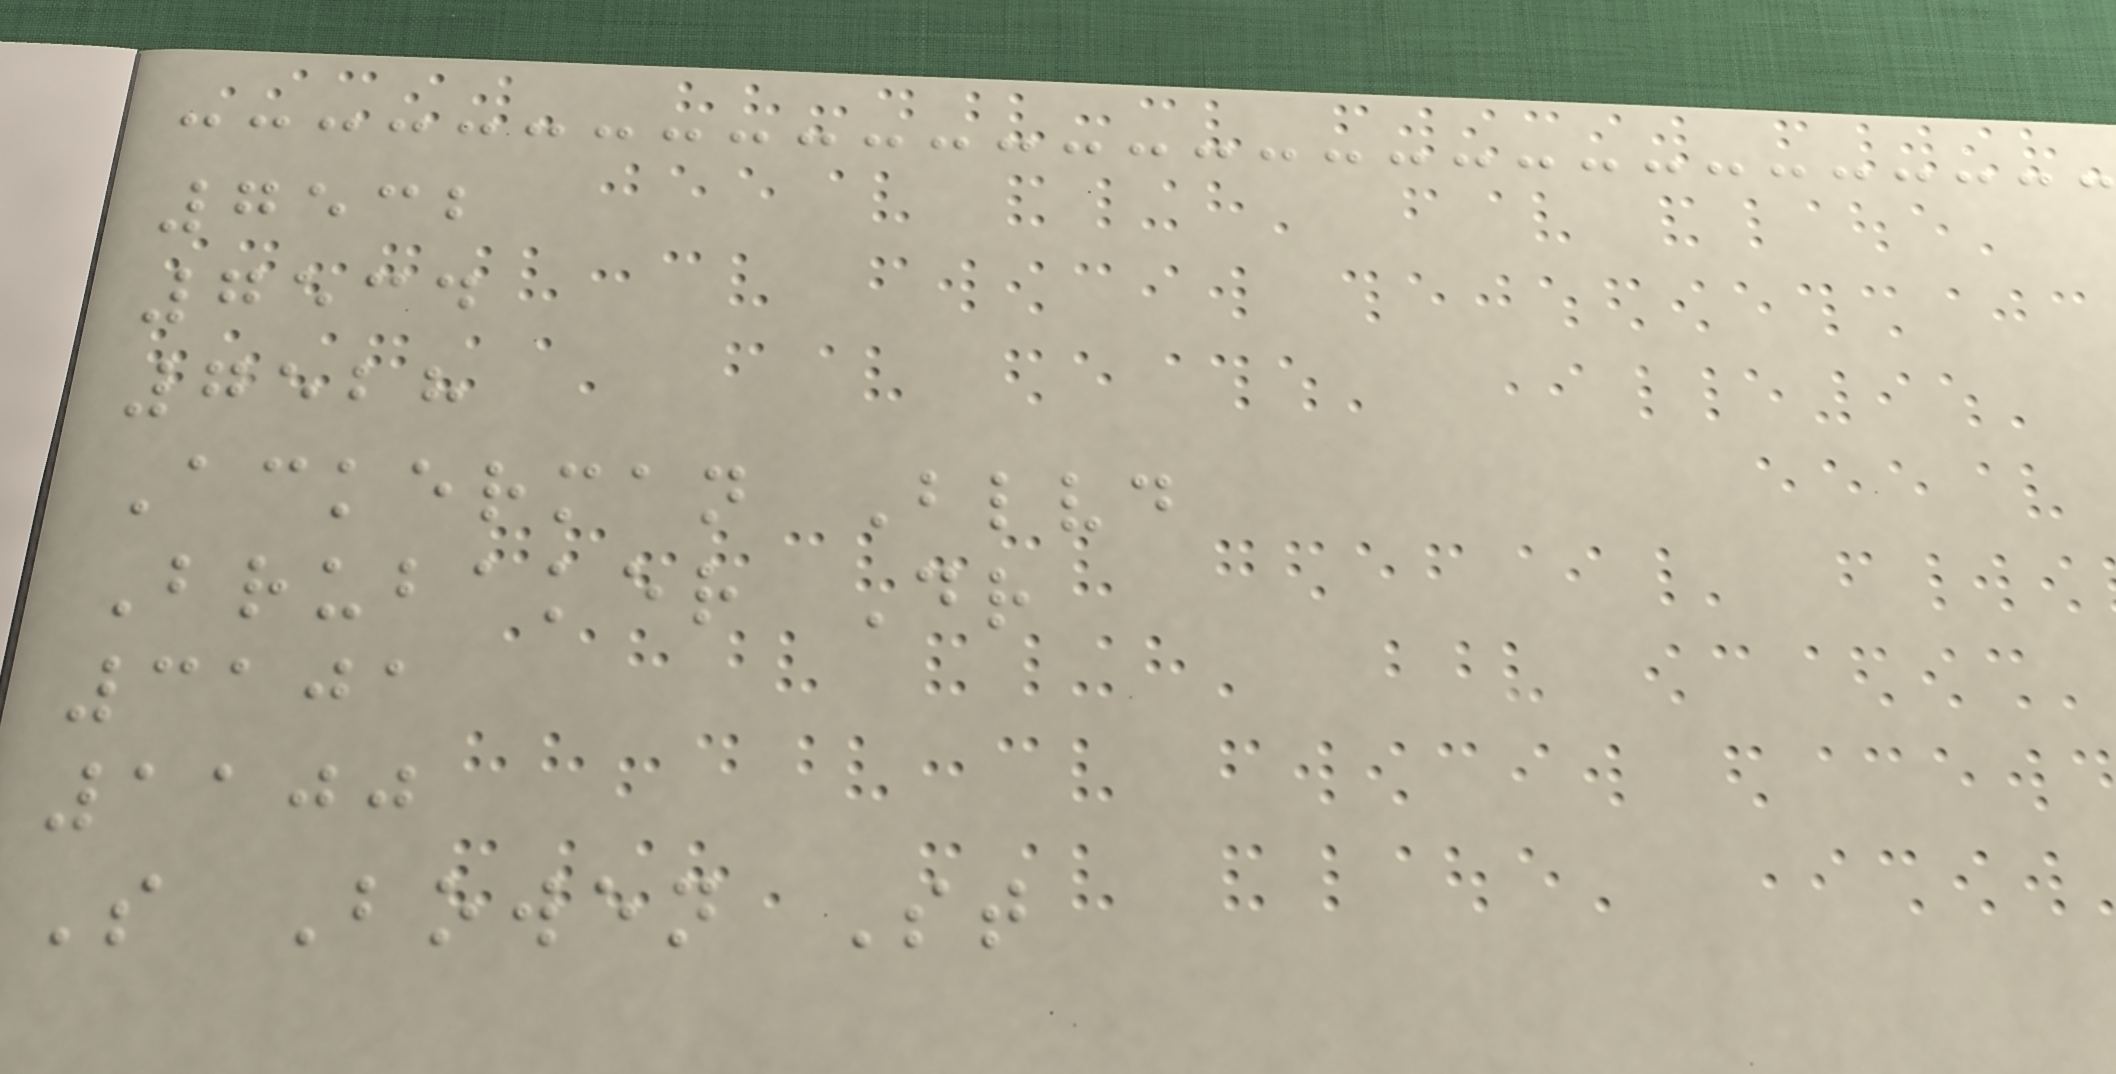7532
7534
7528
Ackerman Blvd
Brubaker Dr
3101
1100
S Bowen St
